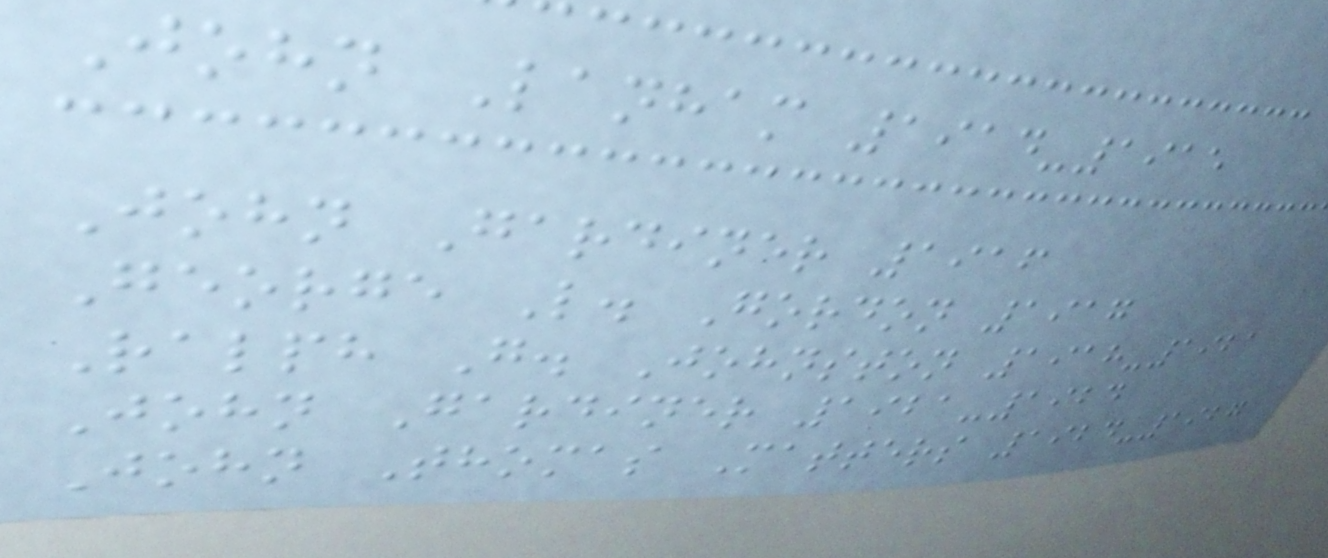John Lanham 1914-1915
John Gardiner 1916
George L. Gordon 1917
Ralph G. Johnston 1918-1921
John Gardiner 1921-1924
John Thomas Matters 1924-1927
